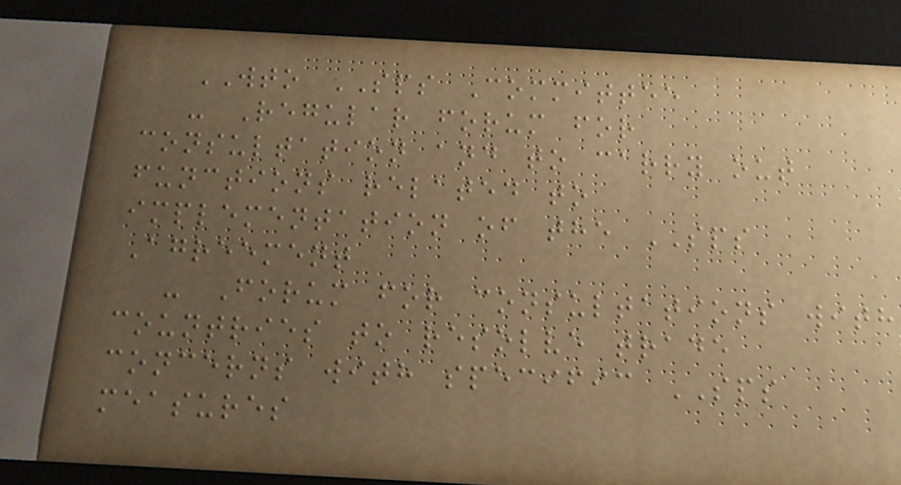WTO SPS Committee
- Regular forum for
consultation and to carry out
functions related to
implementation of the SPS
Agreement
- Forum for consultations with
countries to resolve trade
concerns with specific SPS
measures
